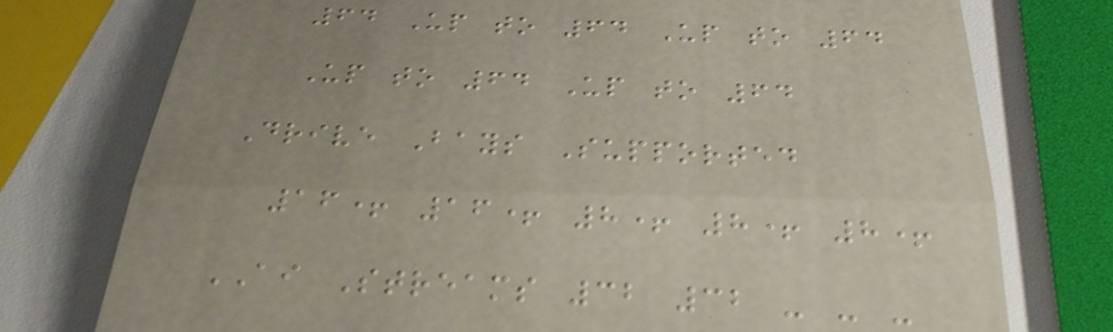64 Up to 64 Up to 64
Up to 64 Up to 64
Drive Bays Supported
16+ 16+ 8+ 8+ 8+
AI Streams 32 32 - - -
